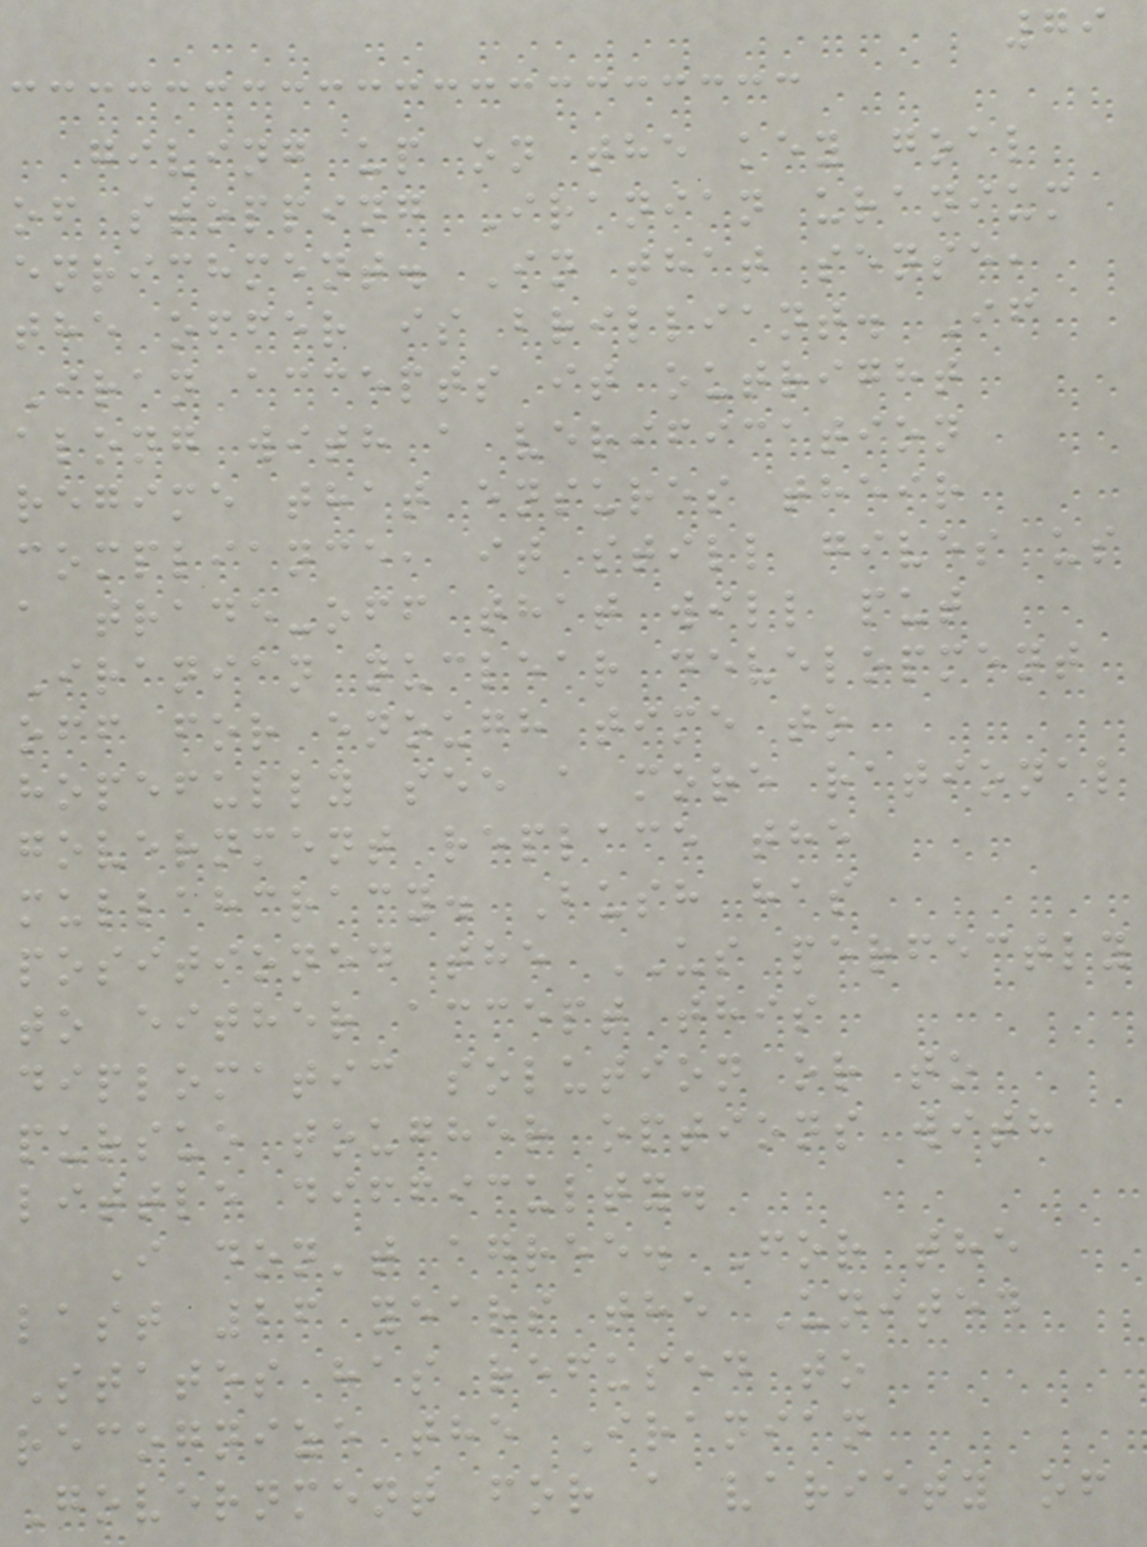79
giving up on the key goal
of stopping Iranian uranium
enrichment. In that sense,
the offer is brilliant. If
Iran accepts it outright
along with a verification
regime that ensures their
compliance, it still gives us
a trade-off that will put
Iranian nuclear development
off for enough time to
hopefully see a more rational
government replace the
mullahcracy. Bush has
positioned the US perfectly
to either accept this
diplomatic solution or to
pursue tougher options with
little difficulty.
I don't agree. For the
last 26 years the United
States has refused to
recognize the Iranian
Government for a variety of
